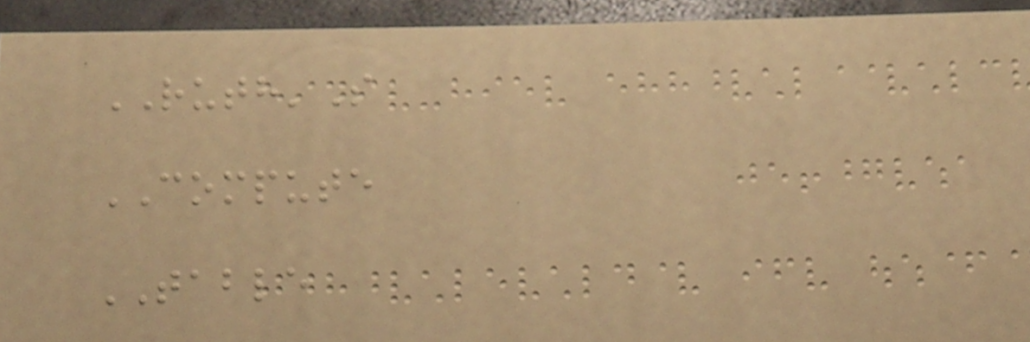RUTH'S
COMPUTE
TABLE
